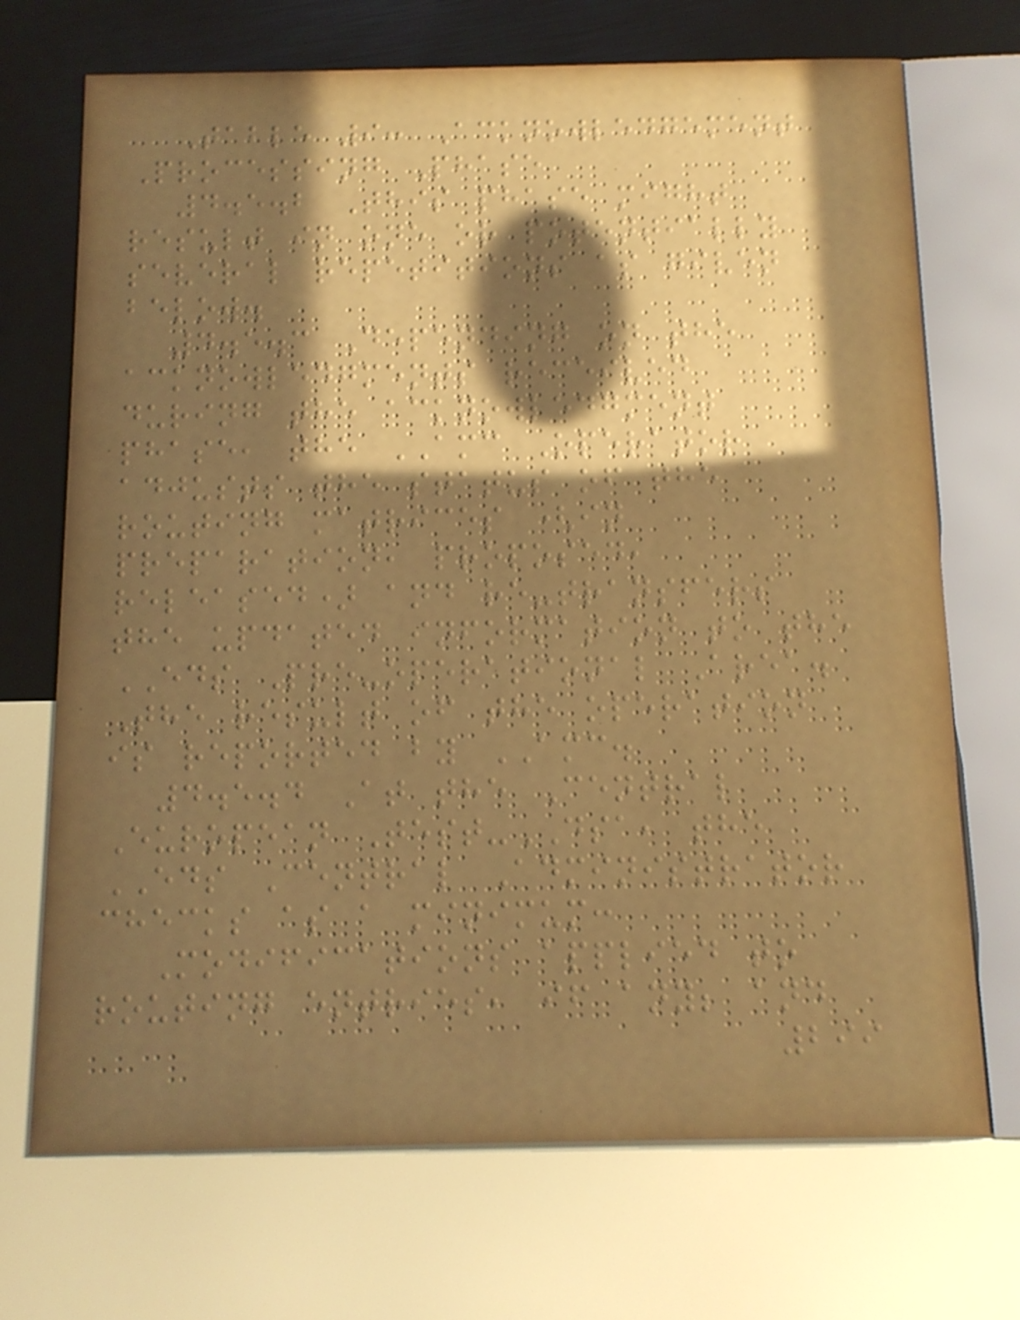Table 9: Acknowledgement
Processing Phase
4.5.2 This phase might
result in one or potentially
several repetitions as given
below.
4.5.3 Depending on the
acknowledgments received
during the acknowledgment
phase, the AMC Operator
adjusts the status of the
routing matrices (in
preparation, proposed,
released) and re-transfers
the updated information to the
EDS Pre-operational Area.
The result of the operation
is reported by AMC.
4.5.4 At the Central
European Test-DSA, the
EDS Central Administrator
checks as a minimum:
Modifications applied to
routing entries, if any; and
299
